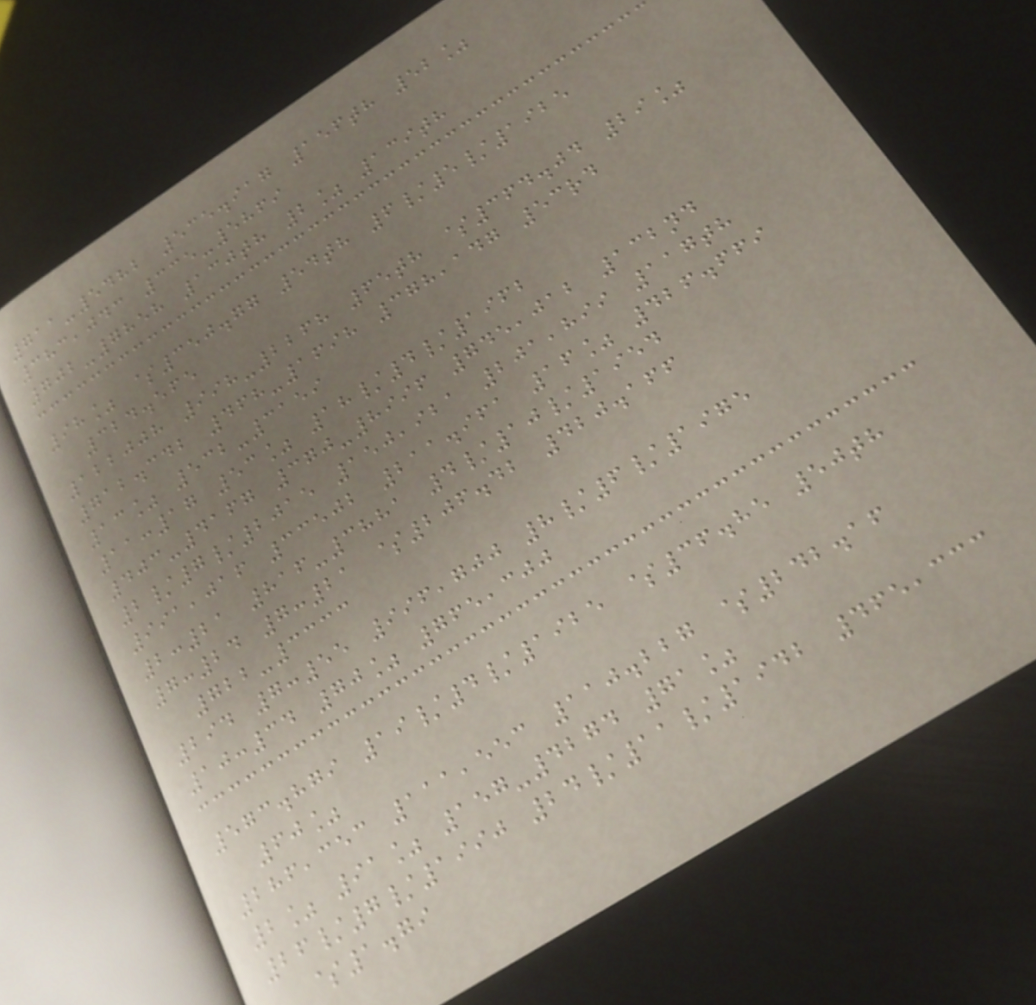711-5482 535.917 156th 52%
383,043 335-5869
702-7858 130th 2% 139th
98% $350.77 54th 6/5/1925
324.565
122008 998-2268 65th $364.04 29%
712.342 468-1698 378,147 53rd
13% 532-3159
11:17 53% 18/4/1962
403-4167 370-8996 745,012 132nd
2/7/2015 150,921 201,899 117th
991,016 33502 211.961 16% 426.669
2:21 816-3881 4/10/1954
7:24 7:21 $206.42 420.166
722-3333
294 7:55 996,700 8/6/1975
10:34 70% 765,300
573.879 19/4/1925 $36.85 50th
60%
286,353 111,553 110.227 $242.16
2% 91% 157-4274 71%
26/7/1990 24/11/1942 465,333
$1.79
